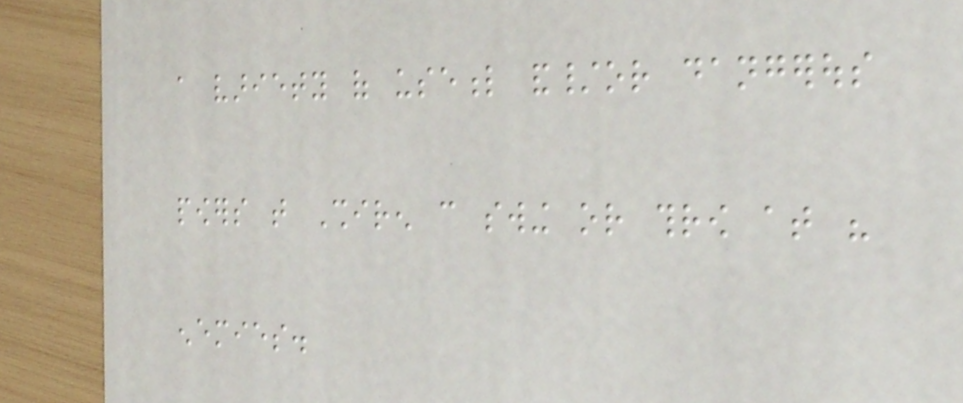a variety of useful and/or dangerous
powers that Shiren can swing or throw at his
enemies.
